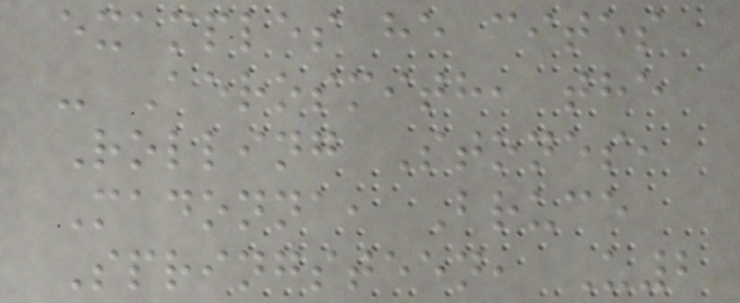examples he cites
- Aerosmith, the
Rolling Stones,
Madonna, Bruce
Springsteen, U2
